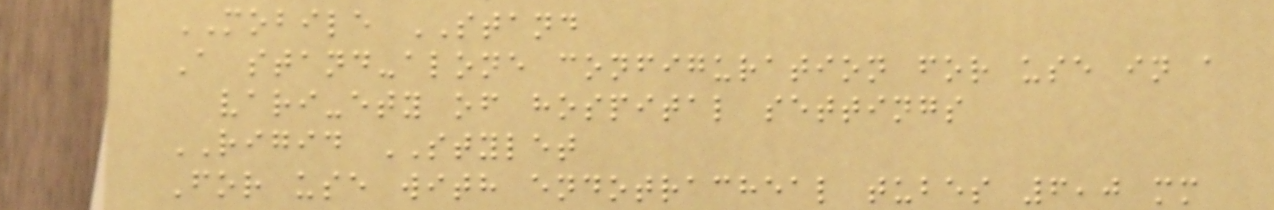MOBILE STAND
A stand-alone configuration for use in a
vari-ety of hospital settings
RIGID STYLET
For use with endotracheal tubes 6,0 mm
